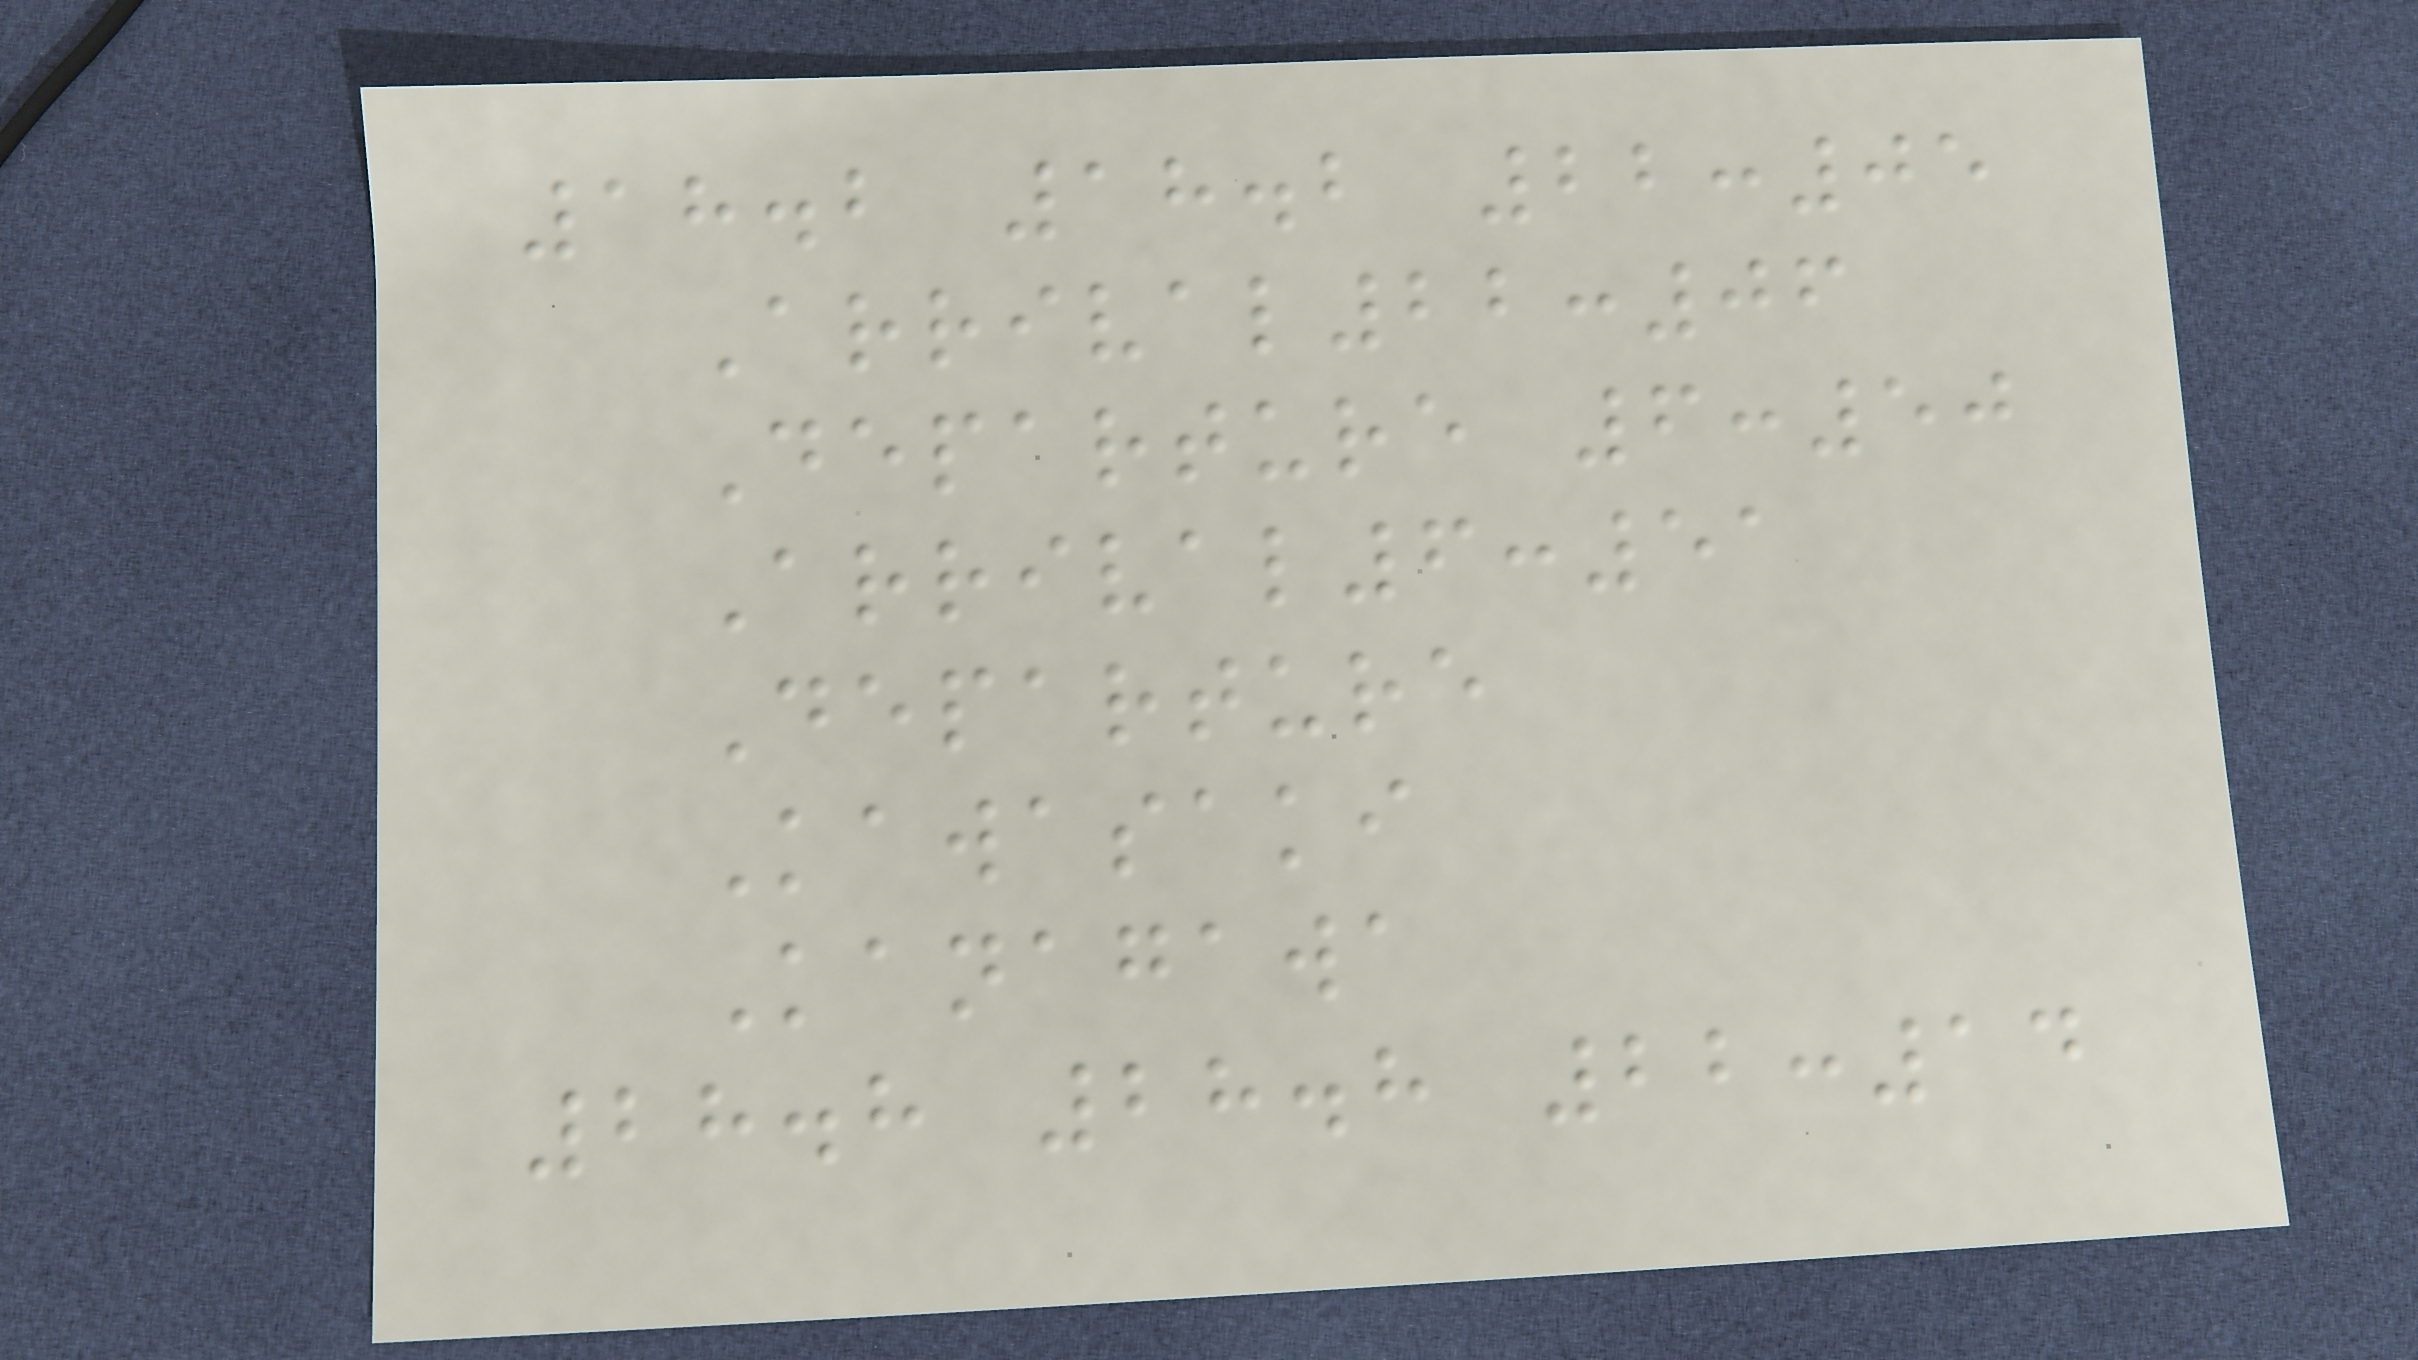18.2 18.2 22:05
Arrival22:06
Departure 6:50
Arrival6:51
Departure
Kawasaki
Kanagawa
28.8 28.8 22:14
